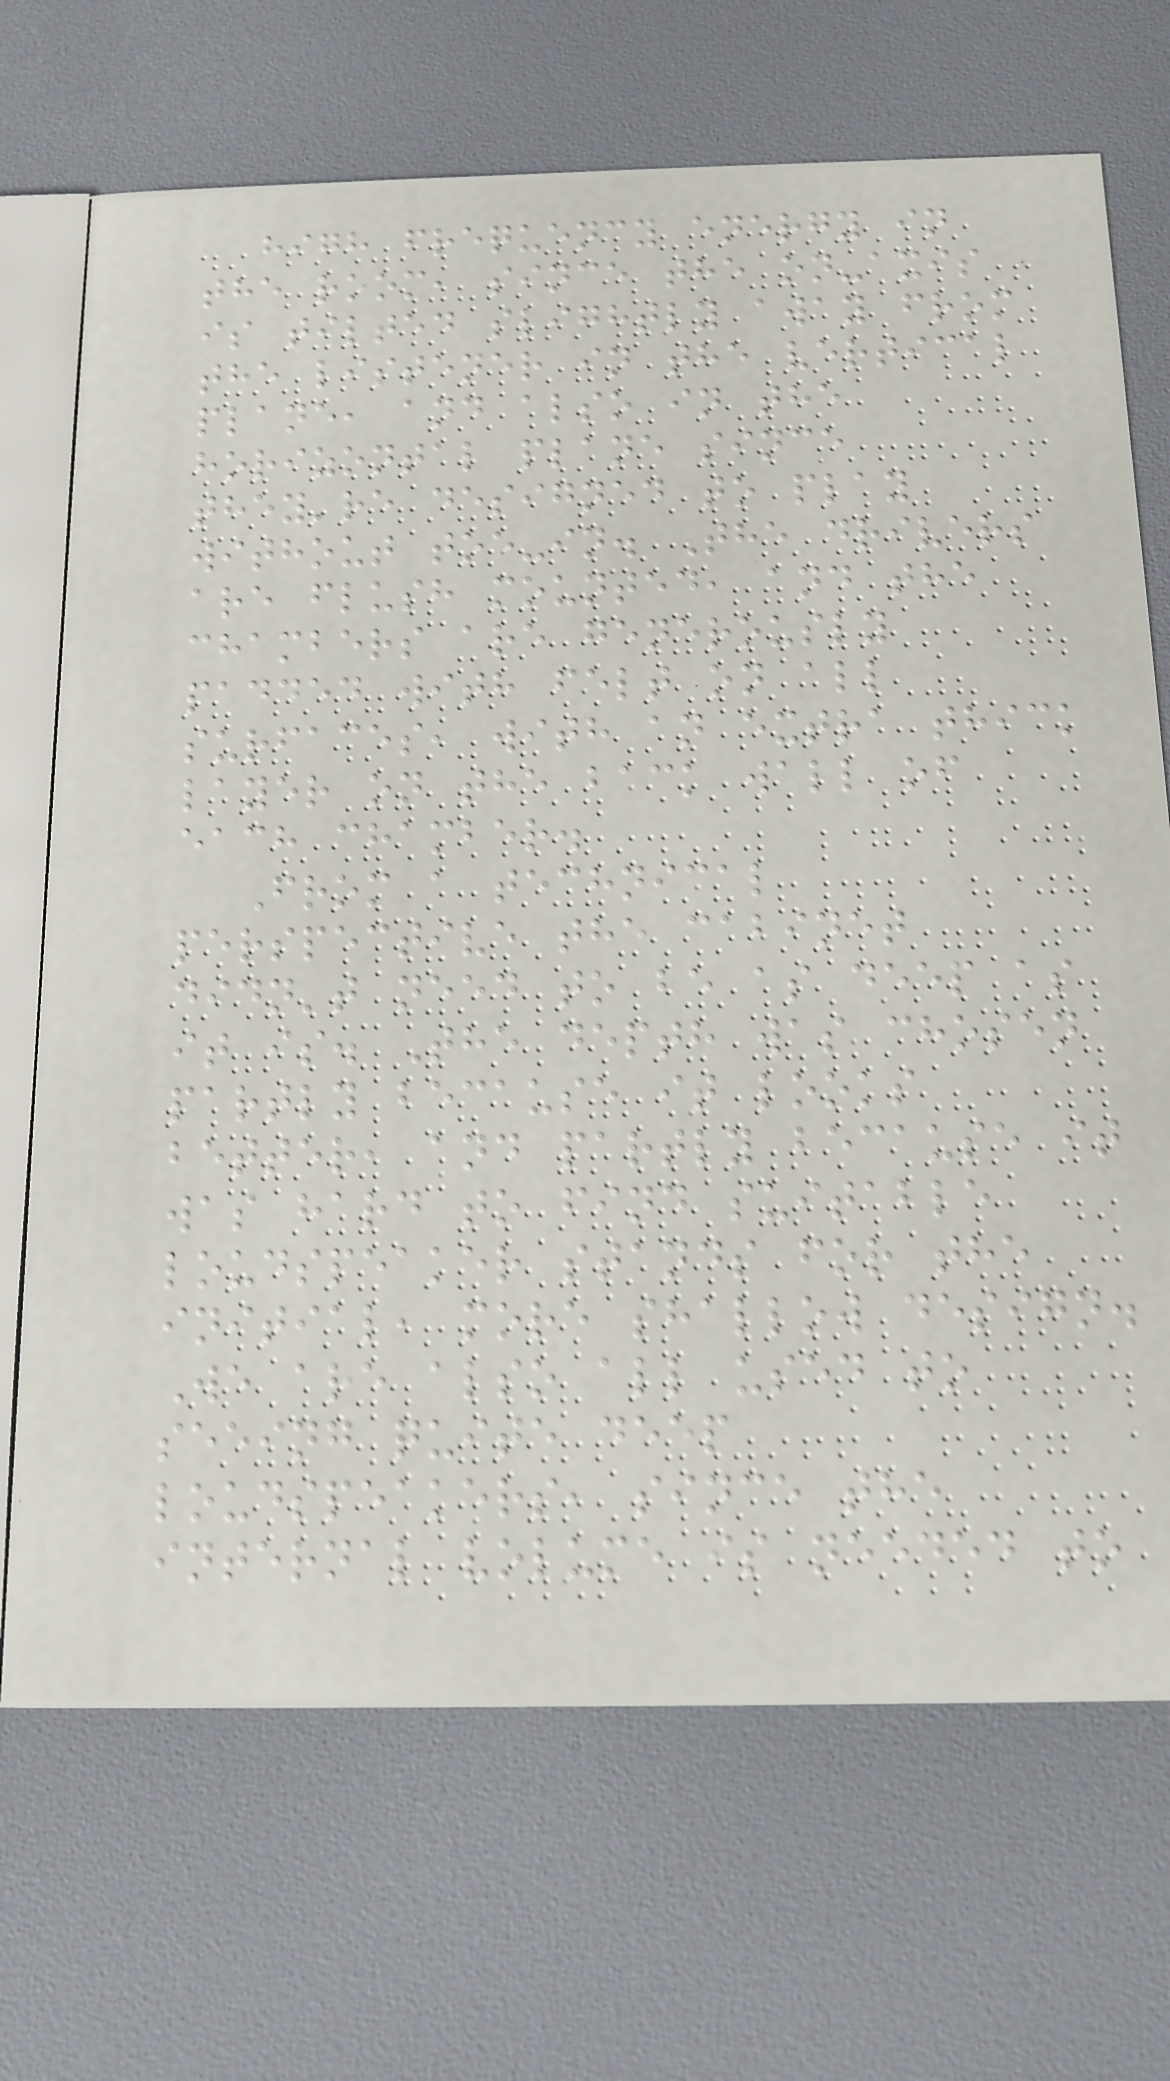high frequency energy in
the room, since the on-axis
is tilted slightly away from
the listener in the vertical
plane, and also in the
horizontal plane since
they're designed to play
without toe-in. The drivers
are flush mounted, and the
chambers are generously
padded with felt on all
surfaces, with an extra thick
layer on the back wall of
each chamber.
From a technical
perspective the cabinet
didn't need to be as deep as
it is. The depth was chosen
partly because it looks
better, and partly because it
was hard to find suitable
loudspeaker stands for the
initial, more shallow design.
We are also all used to
seeing quite deep
loudspeakers, since the
internal volume is needed to
